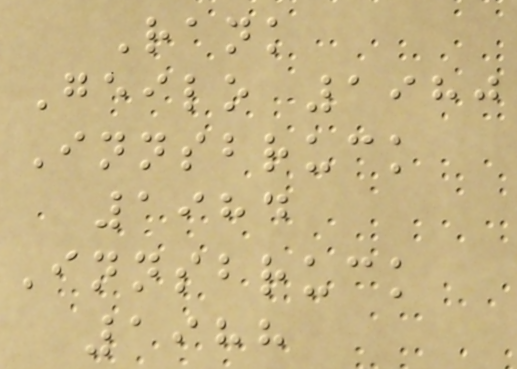Rank
Geilo 1980
Innsbruck
1984
Innsbruck
1988
